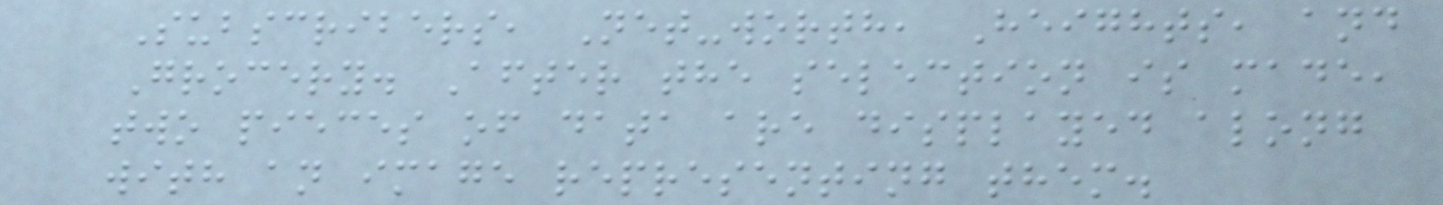Subscribers, Net-worth, Heights, and
Grocery. After the selection is made,
two pieces of data are displayed along
with an image representing them.
